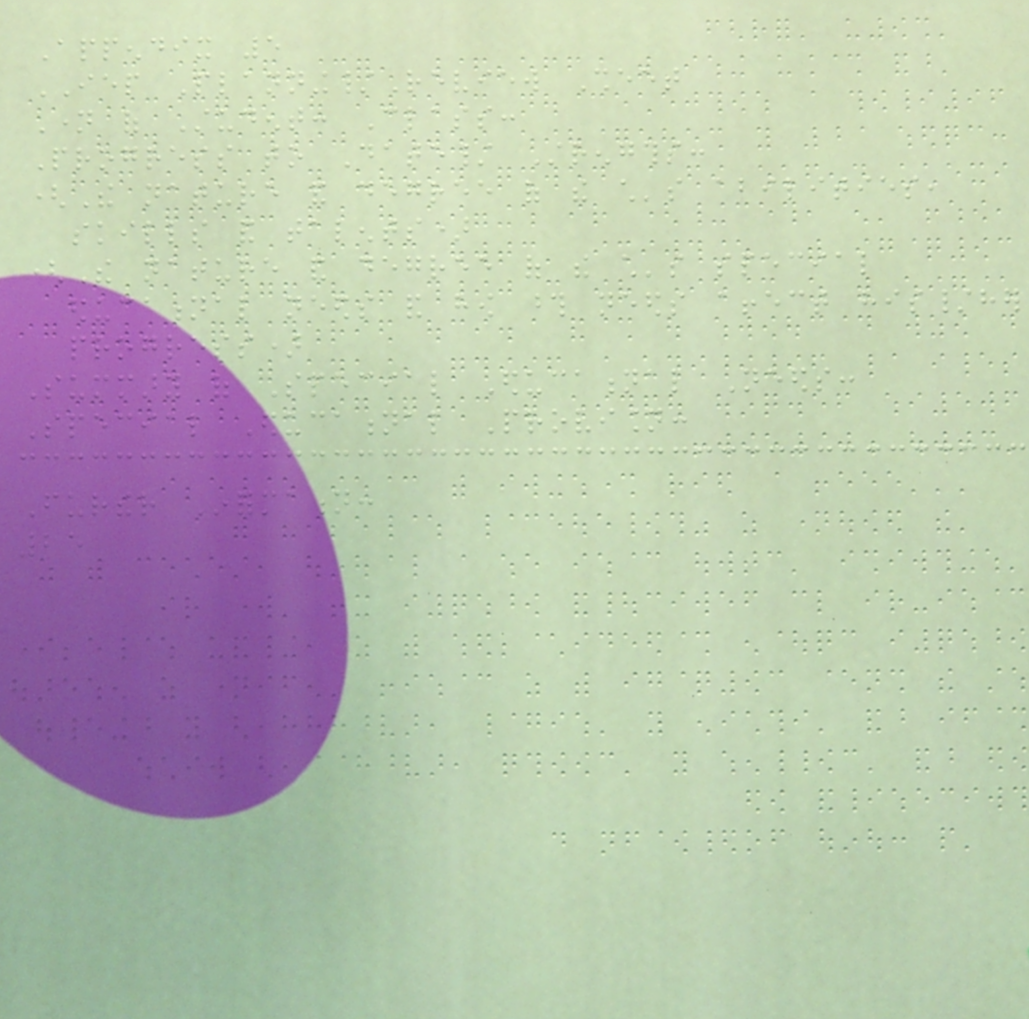Appendix 5
IEP Planning/Review Sheet
Name of Student: Class:
Progress to Date/ Strengths:
(The nature and degree of the child's abilities,
skills and talents)
(The nature and degree of the child's special
educational needs and how those needs affect his/her
progress)
Summary of Special Educational Needs:
Special Educational Provision:
Further Information:
25
